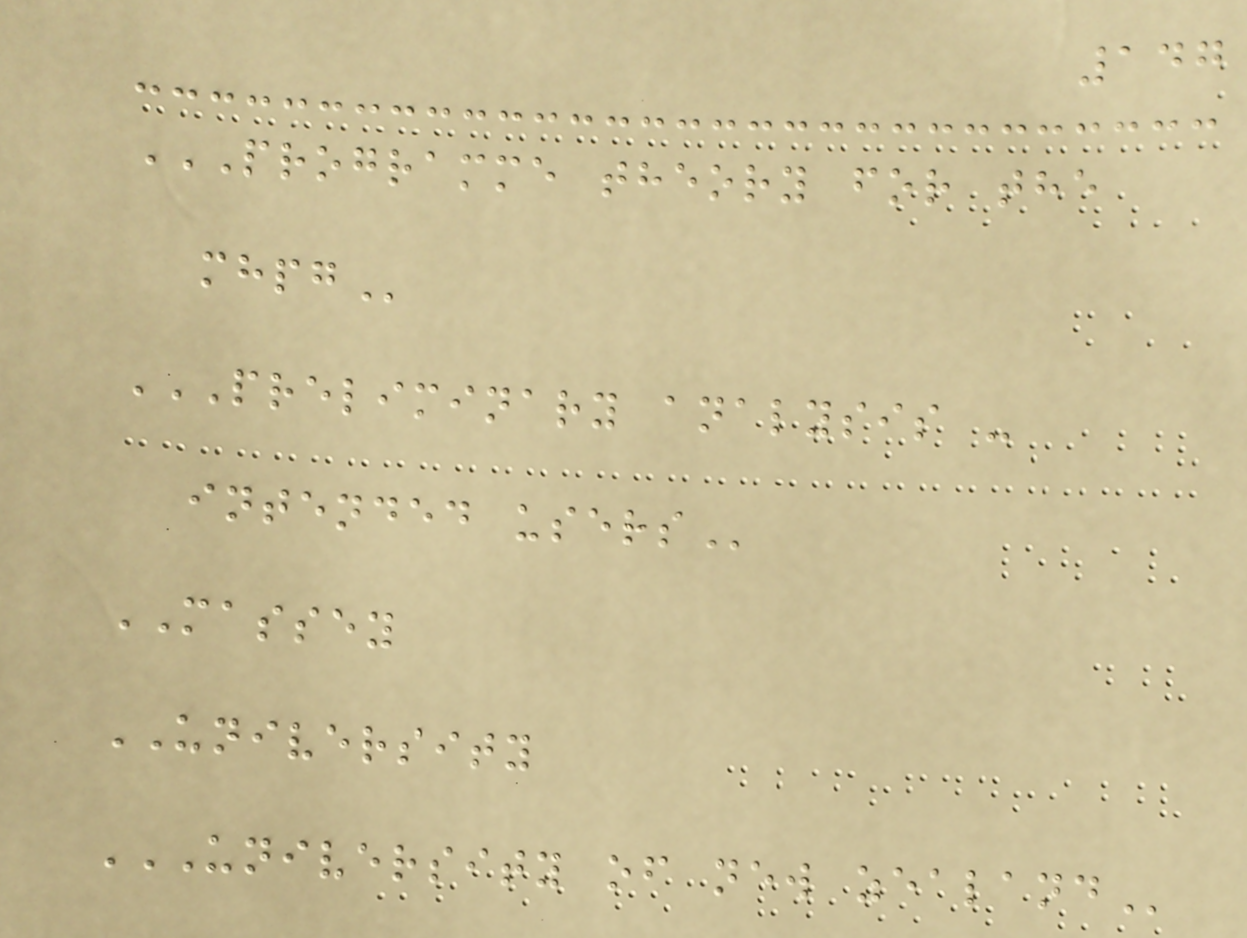147
PROGRAMME THEORY FOR THE
MHPG
PRELIMINARY ANALYSIS -
INTENDED USERS
MASSEY
UNIVERSITY
UNIVERSITY OF NEW ZEALAND
